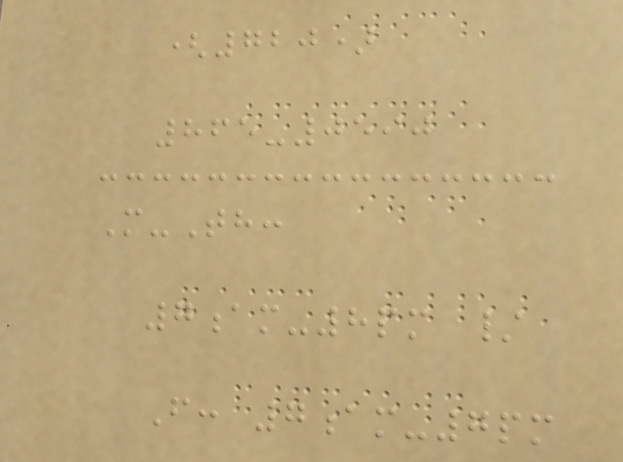(720)
865-0590
M-Th:
7am-8pm /
F: 7am-7pm
